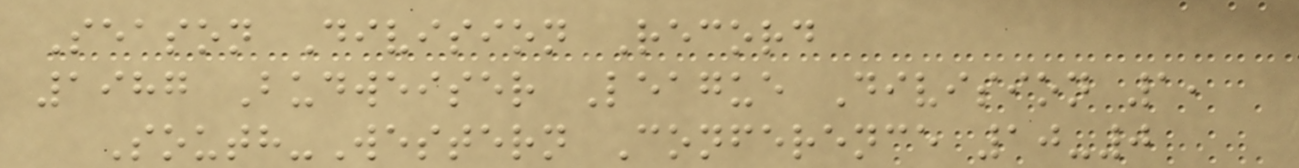Season Division Record
1987 Budweiser League Division 1,
South-Western Conference 10-0
